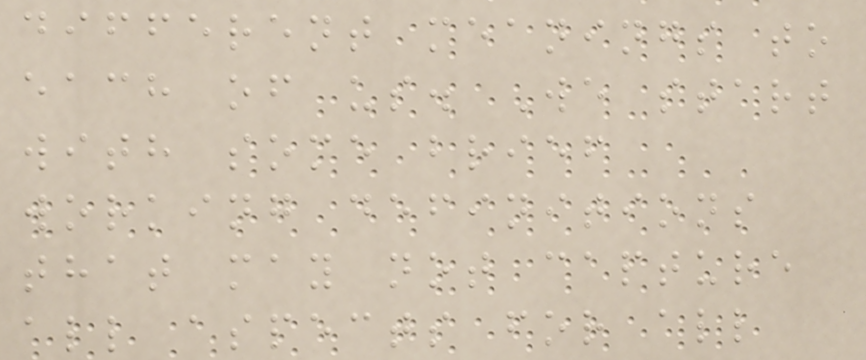different meanings to
each of us. We start
with some brief
working definitions
that may not capture
all aspects for all
